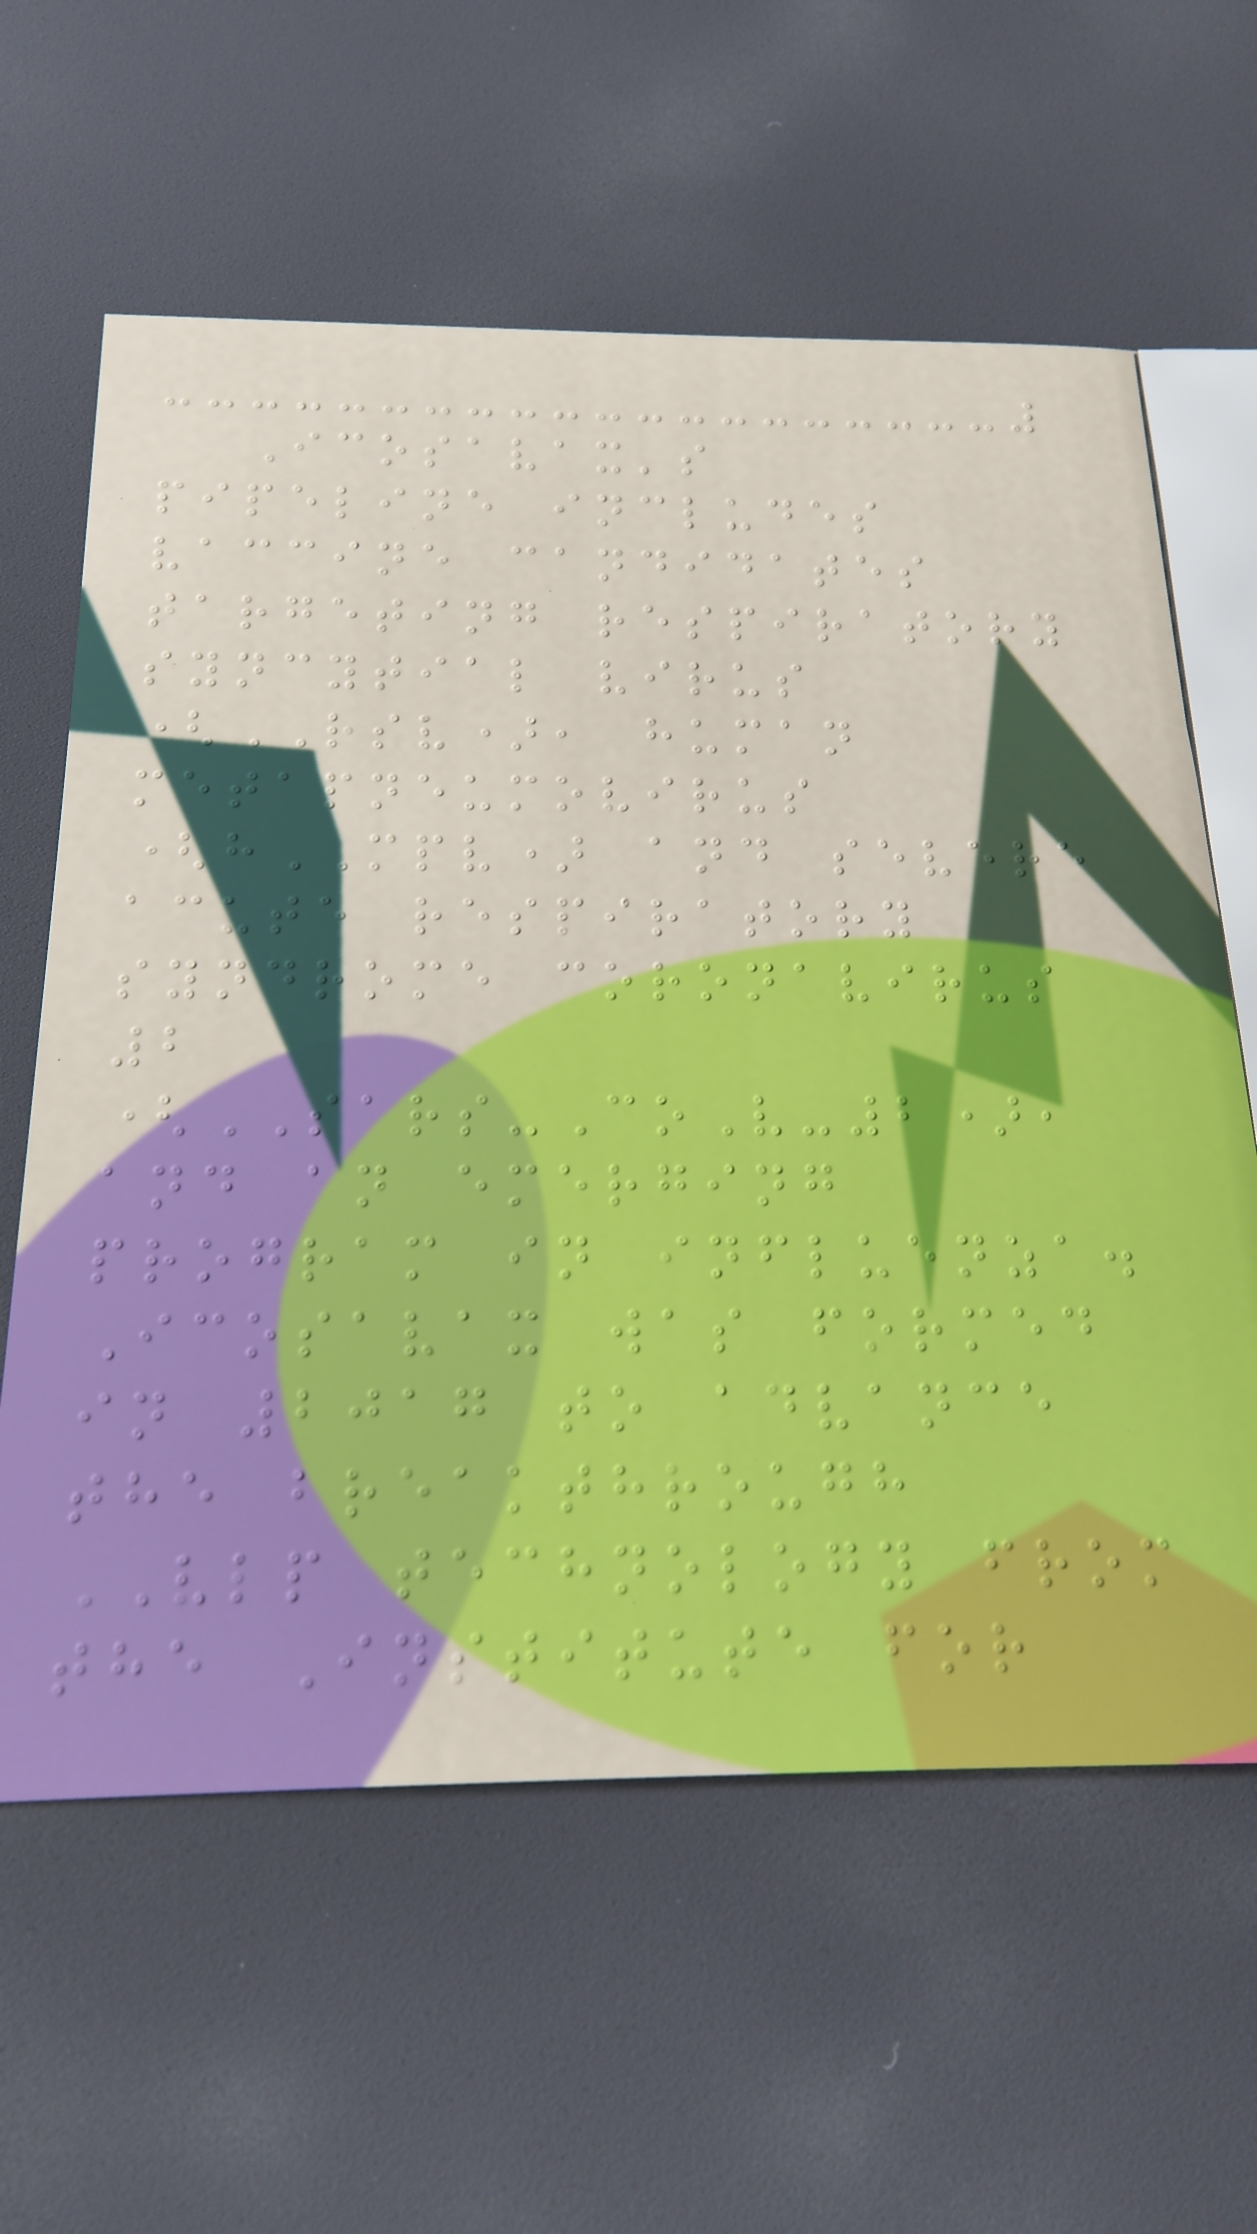Icosavax's
pipeline includes
vaccine candidates
targeting respiratory
syncytial virus
(RSV), human
metapneumovirus
(hMPV) and severe
acute respiratory
syndrome coronavirus
2
(SARS-CoV-2),
and an emerging
program in influenza.
Icosavax was formed
in 2017 to advance
the breakthrough
VLP technology from
the Institute for
